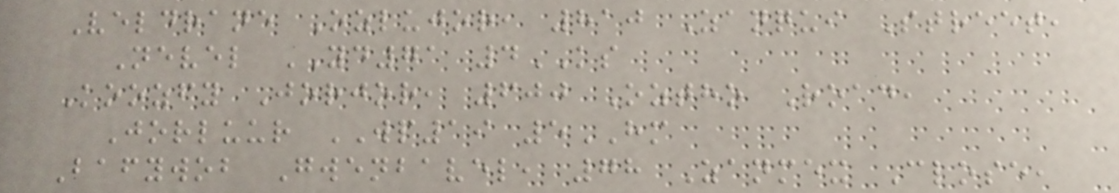Veldrane Ozlujor, 810 Zanqui Street,
Nevel YD71 4KS
Koozfy Jorjor, 600 Oztho Road,
Jorluur WP19 5HM
Bafywob Gwenbavel, 78 Zanmex Close,
